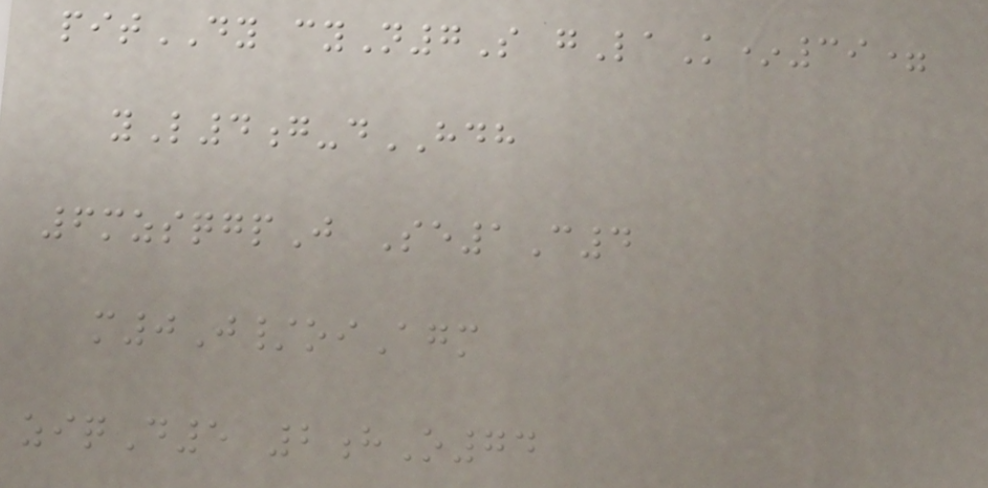pitDY cyN7S gLaK*39=
yL4g-dHDH
6mzsqgpJ Se1C4
m0J/oiAgm
ziqD5 2hO74
